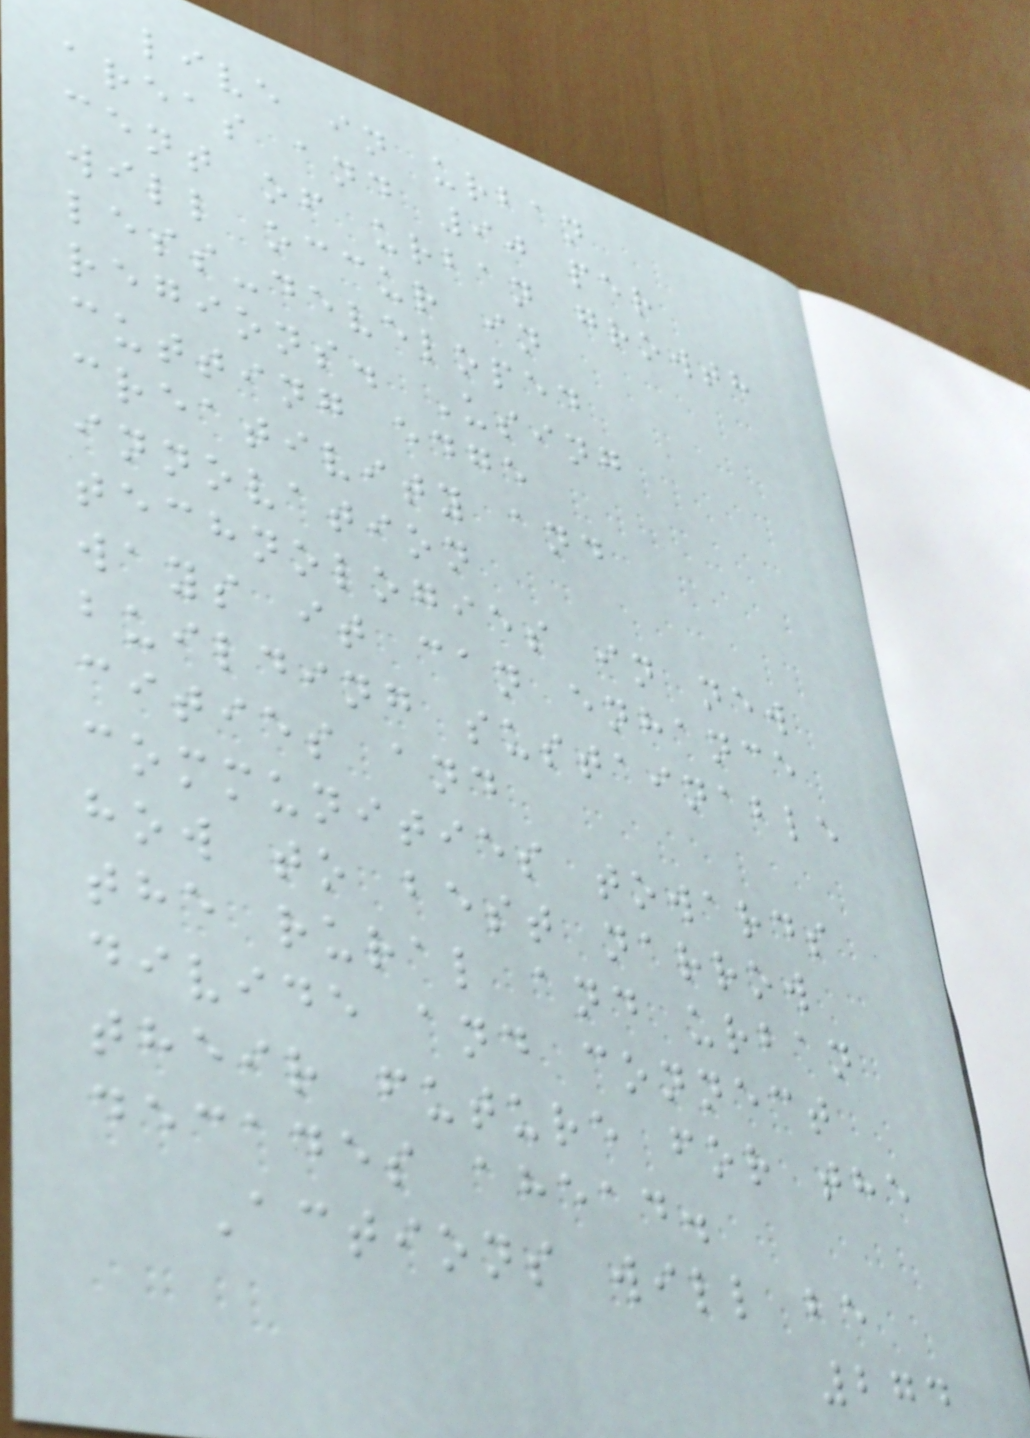live in urban
areas and 90 per
cent of urban growth
will occur in
less-developed
regions. Using
cutting edge
creativity and
innovation
technologies in new
ways it can enhance
building sustainable
cities and
communities towards
how to best narrow
the rural and urban
divide and connect
their future for the
decades ahead.
Actions will be
274
